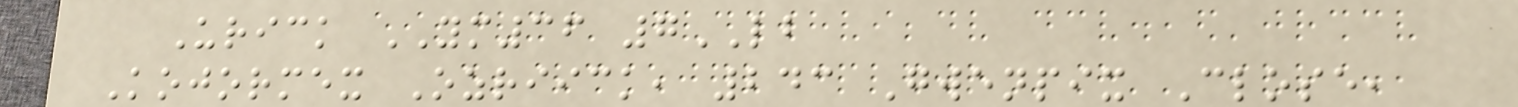Urick YM36 7LB
Kojormex Ozriick, 243 Gwenpix Close,
